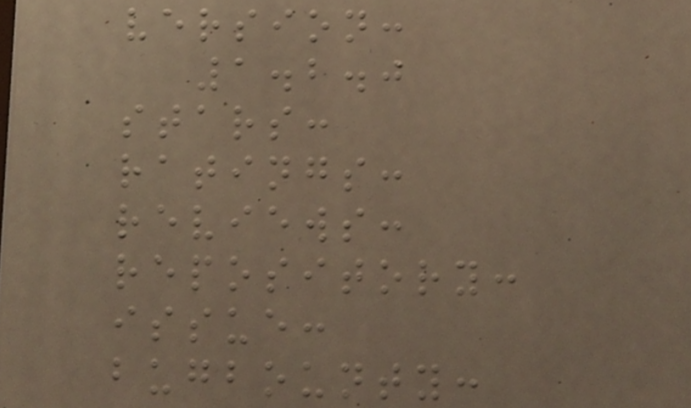version:
1.2.0
stars:
ratings:
reviews:
repository:
issue:
bugbounty:
